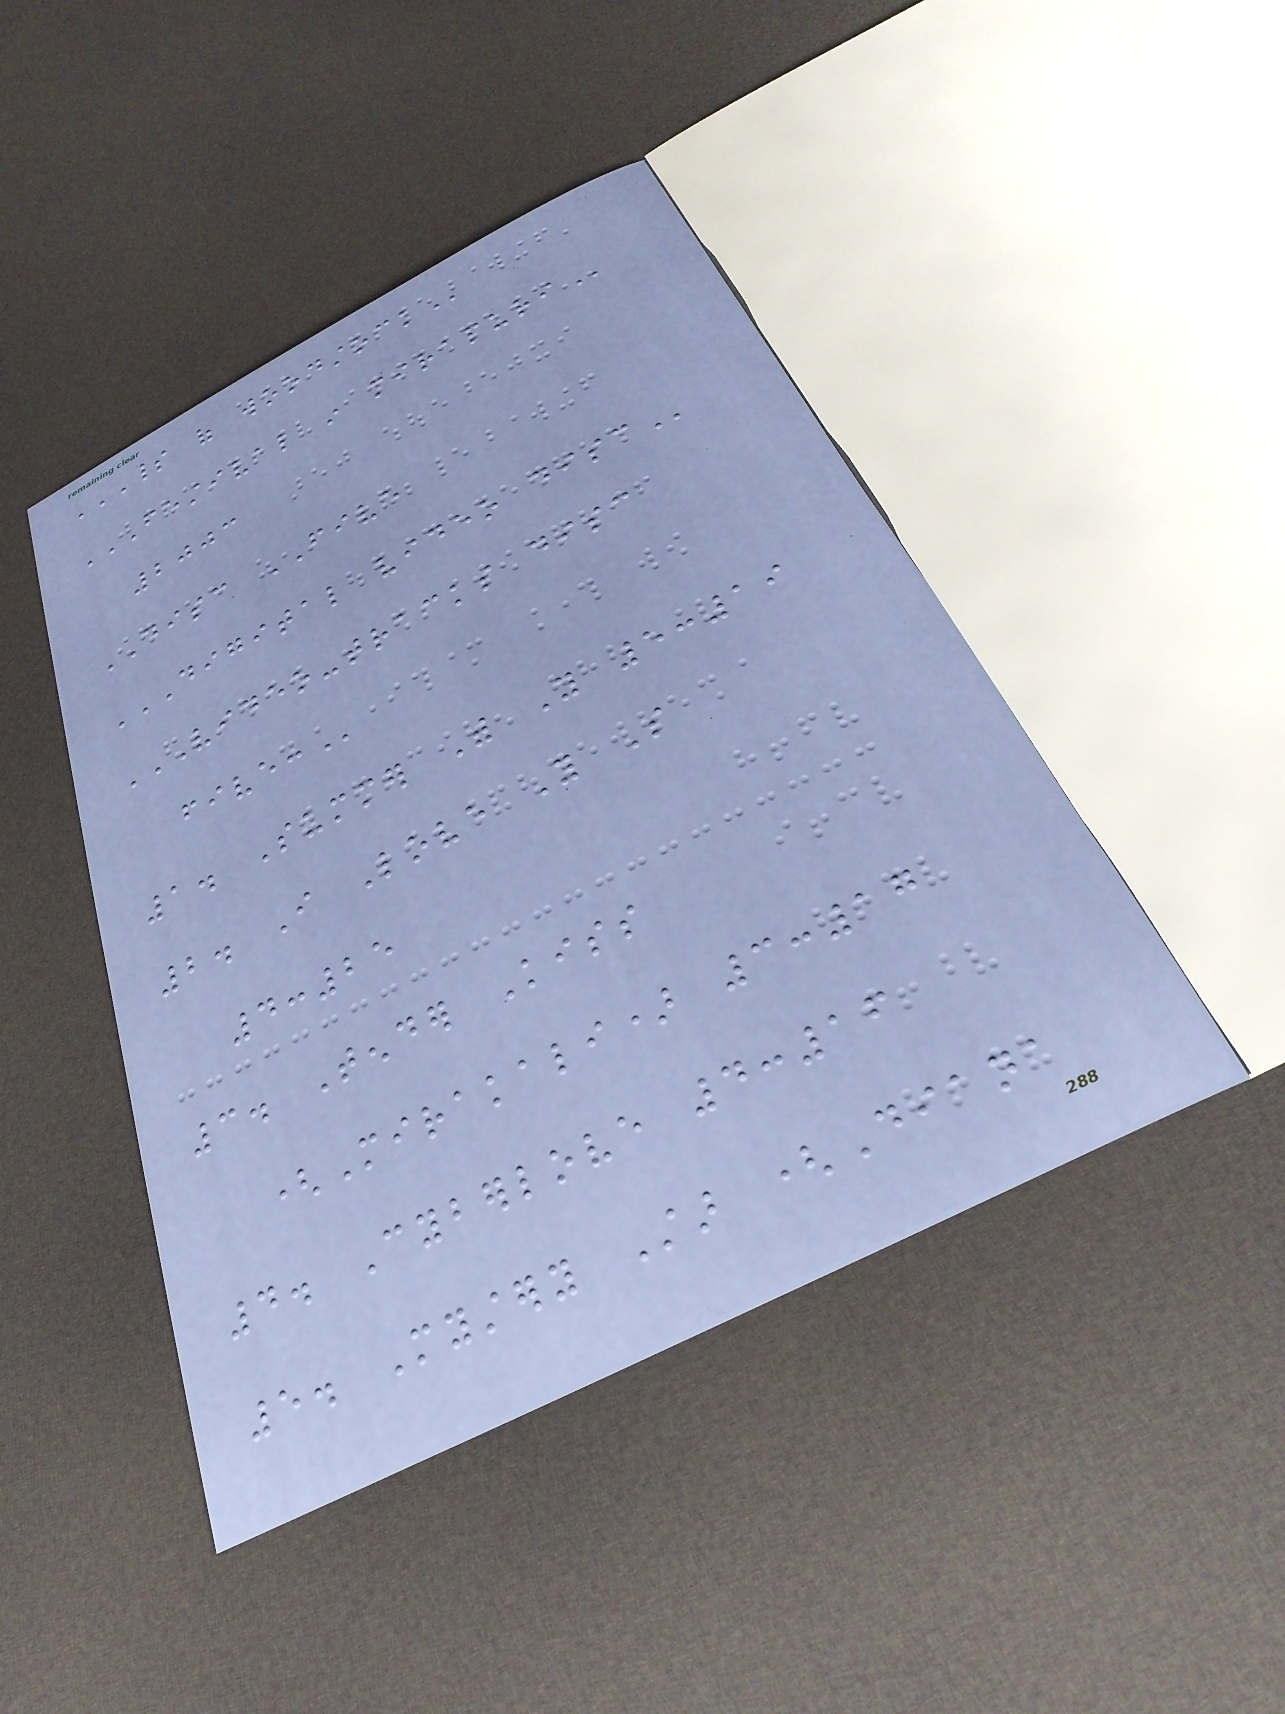SPIRIT OF WOODSTOCK
FESTIVAL IN MIRAPURI
2003
DISC FIVE
DIGITAL VIDEO DISC
VIDEO-TRACKS DISC
FIVE:
1. Summer With You 5:19
2. I Love You So
4:25
3. Tender Kiss
(Mirakali) 3:17
4. Cyberlove 4:16
5. Mystery Star (Diana
